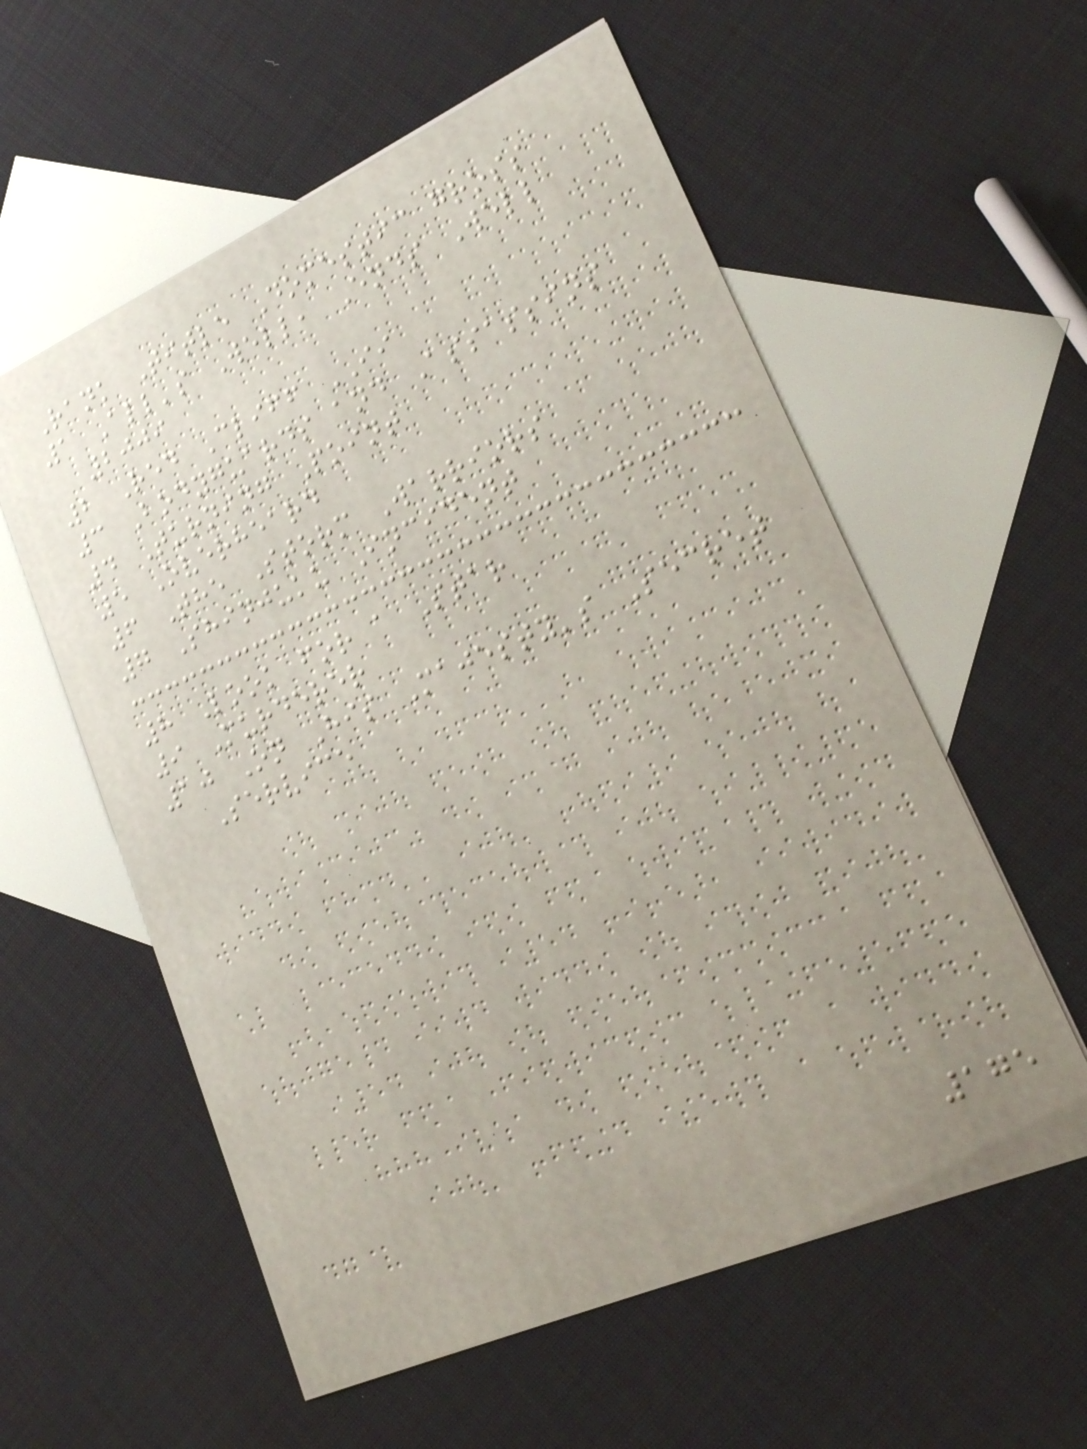Rank Title Domestic gross
1 All's Well, Ends Well
2009
2 Red Cliff II
3 Bodyguards and Assassins
4 Turning Point
5 Overheard
6 The Storm Warriors
7 Shinjuku Incident
8 Look for a Star
9 Murderer
10 On His Majesty's Secret
Service
175
